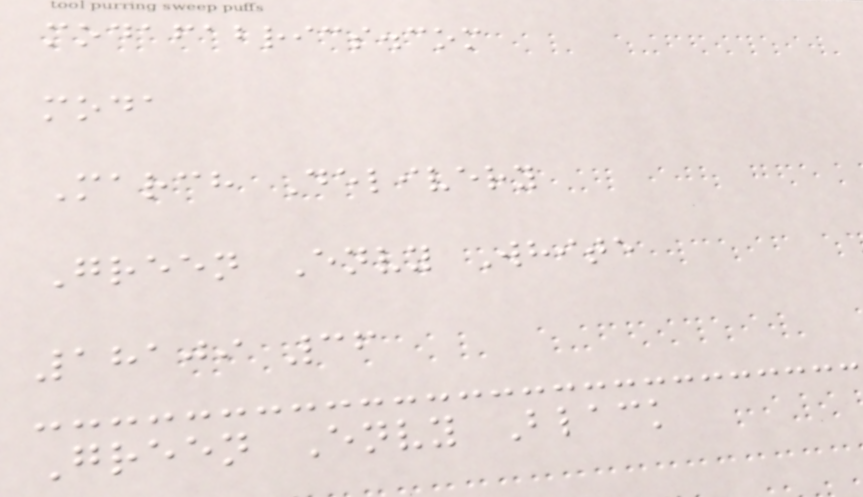modafabrics.com
moda
March Delivery
Green Envy White
18109 36
Green Envy Black
